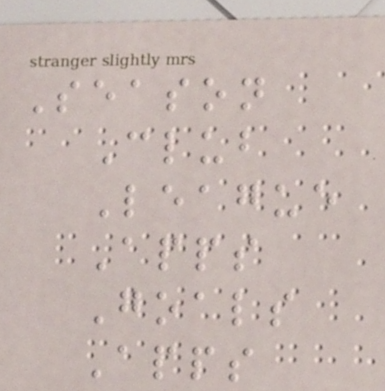Season
Club
League
Apps
Goals
Apps
